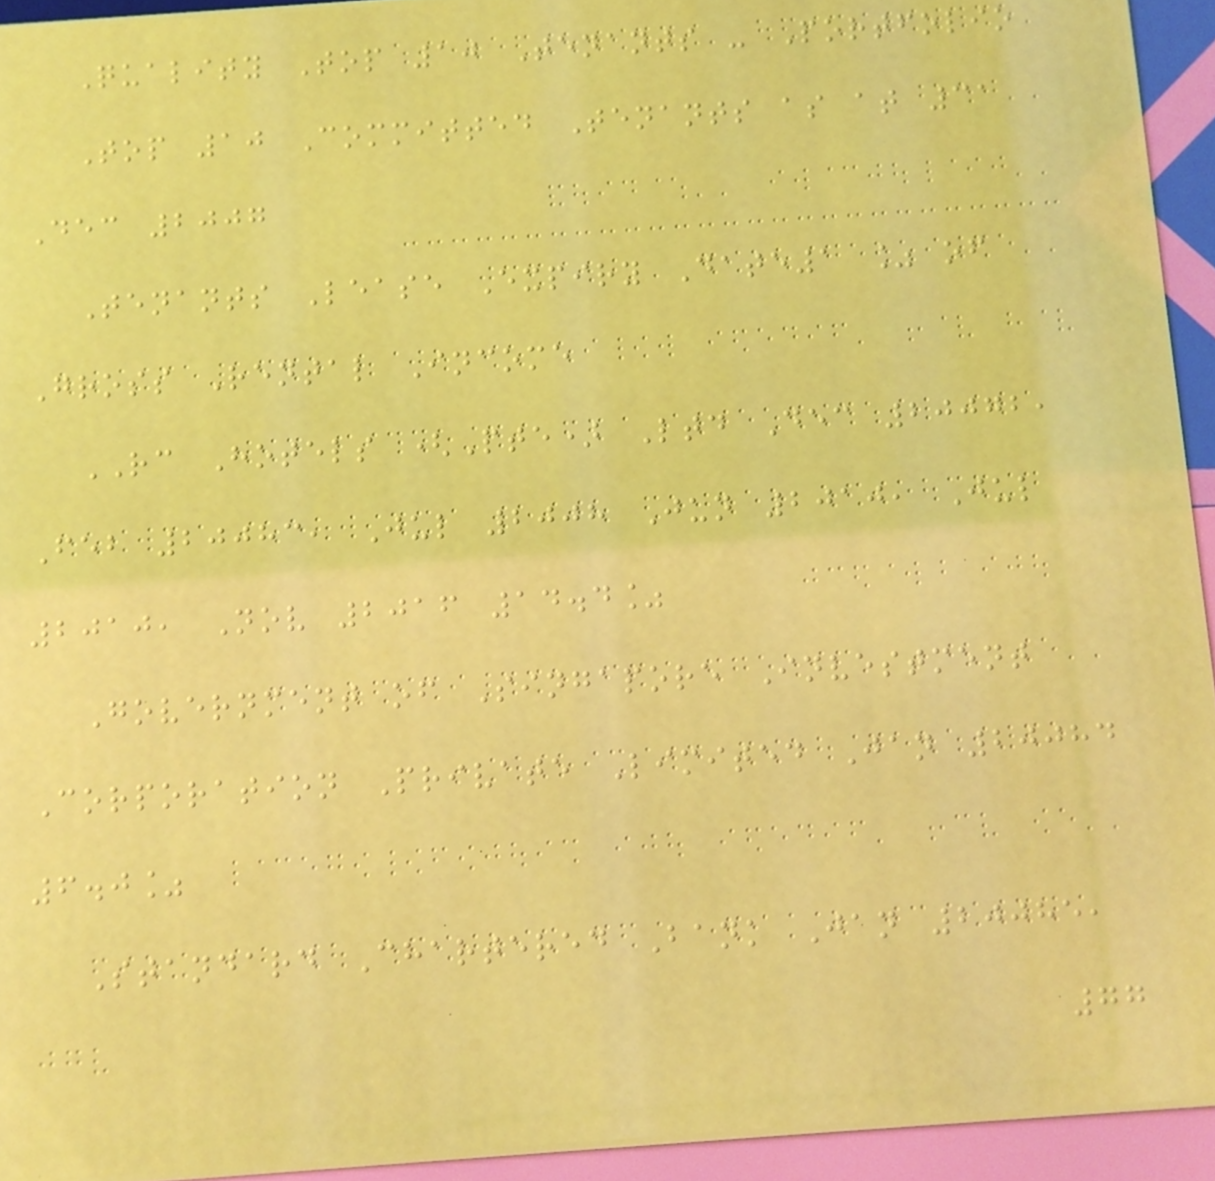Quality Top 10 Tenants - Portfolio
Top 10 Committed Tenants as at 31
Dec 2007
Tenants Lease Expiry Date1 % of
Gross Rental Income
RC Hotels (Pte) Ltd Dec 20072,
Feb 20083, Jul 2008 Jun 2010, Jul
2010, Nov 2016 14.4%
Government of Singapore Investment
Corporation Private Limited Jan 20084
6.0%
Standard Chartered Bank Jan 20085,
77
